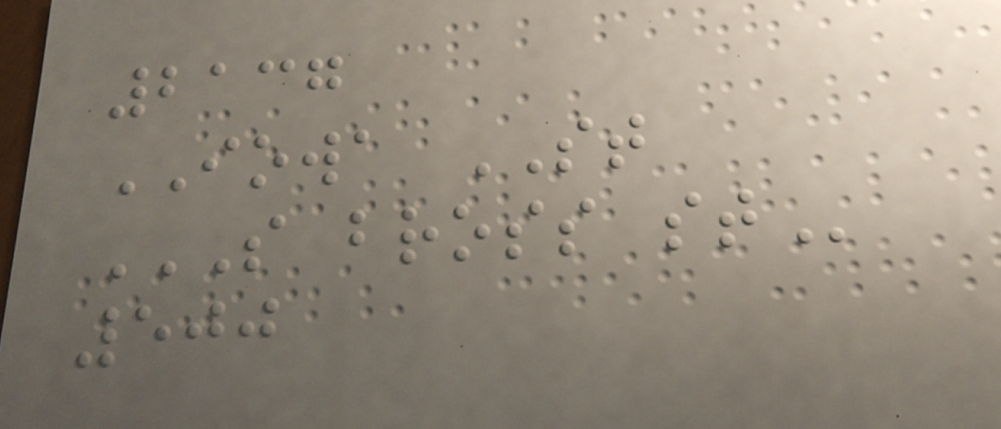2137
IOWA ST
S BROSS ST
500
